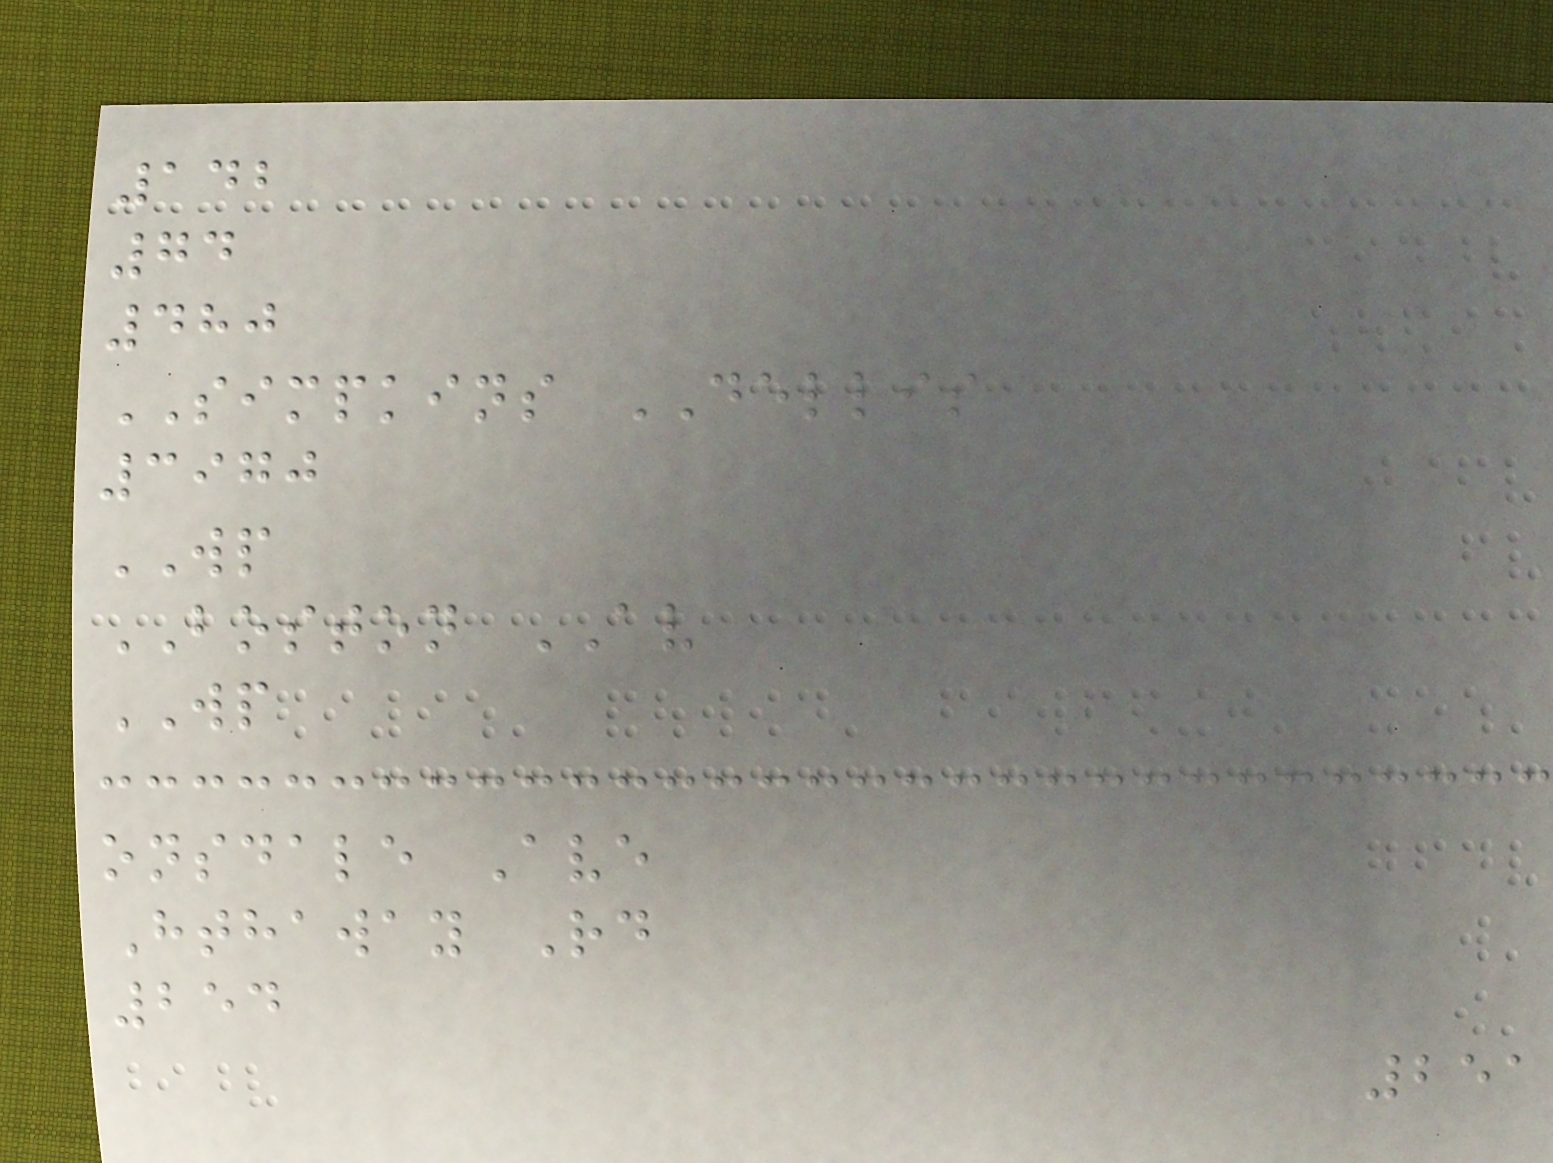142
74
480
SIMPKINS DELLIS
3970
WP
BOSTON AV
WP
onsdale Ave
Hthaway Rd
254
251
